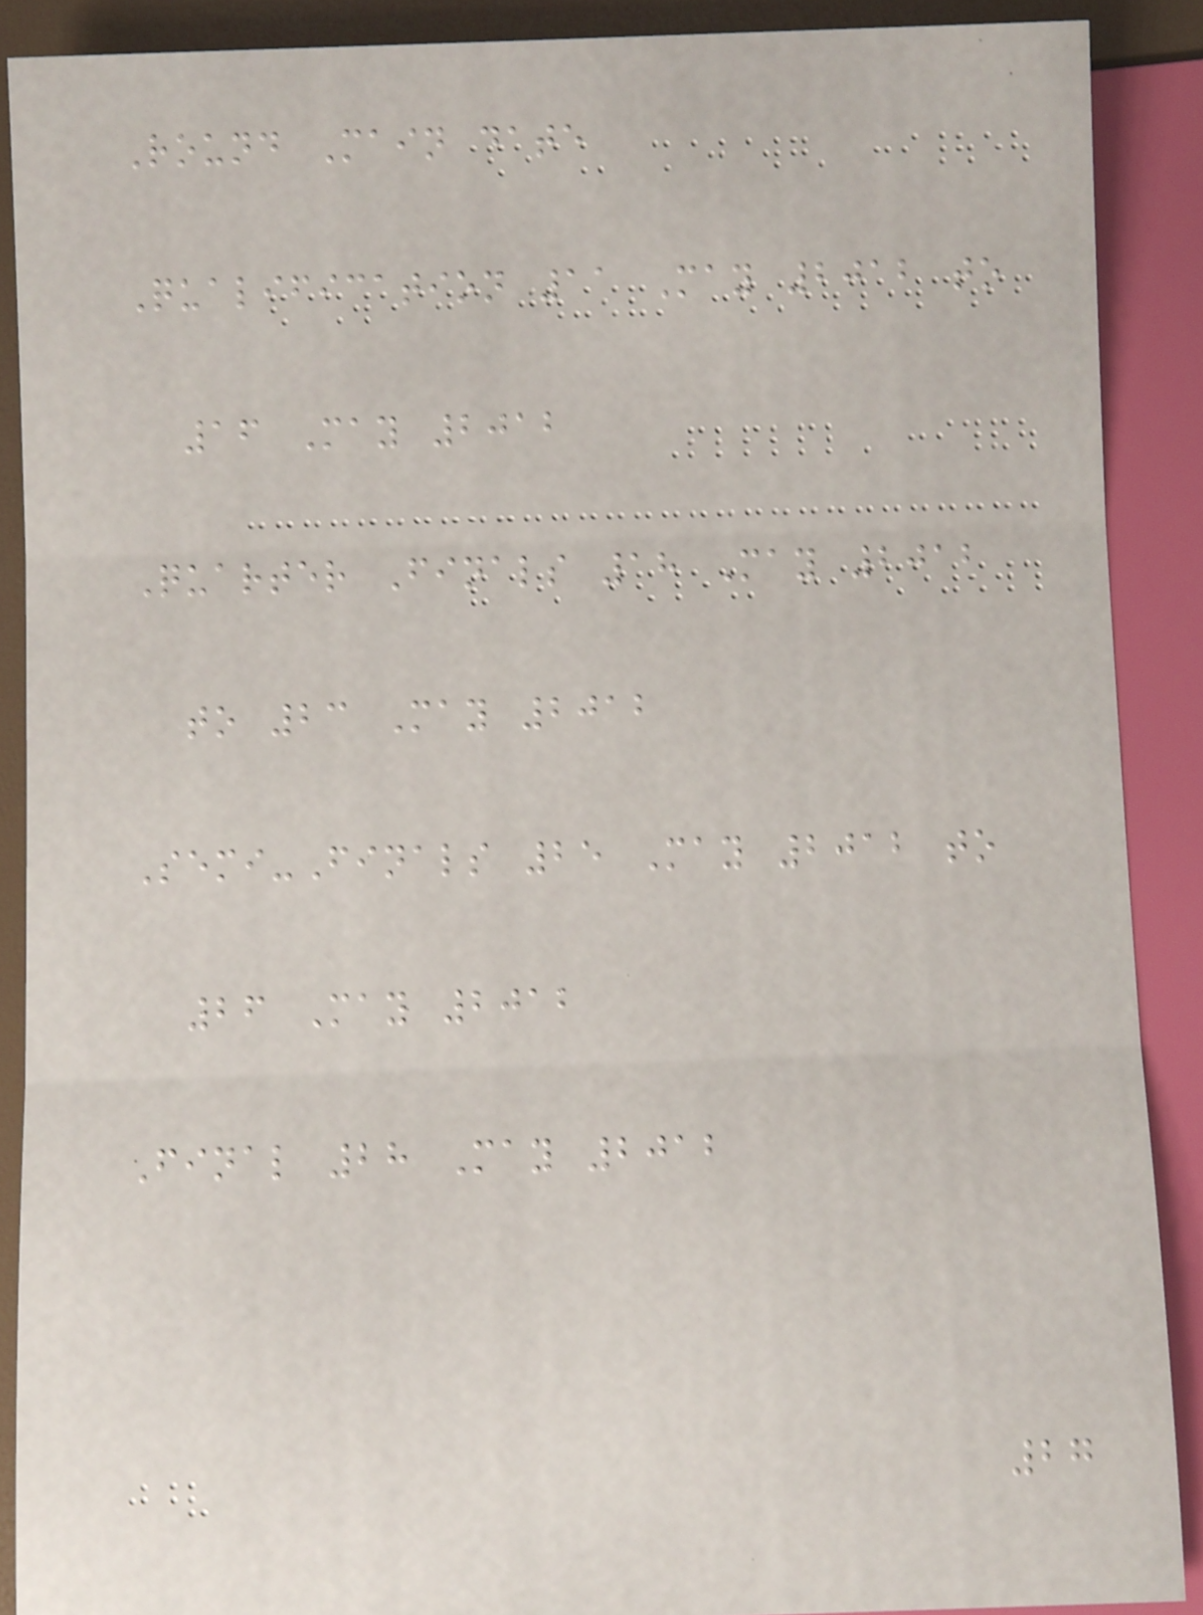Round Main date
Qualification 11 May 2012 to
16 May 2012
Quarter Finals 18 May 2012
to 23 May 2012
Semi-Finals 25 May 2012 to
26 May 2012
Final 28 May 2012
27
